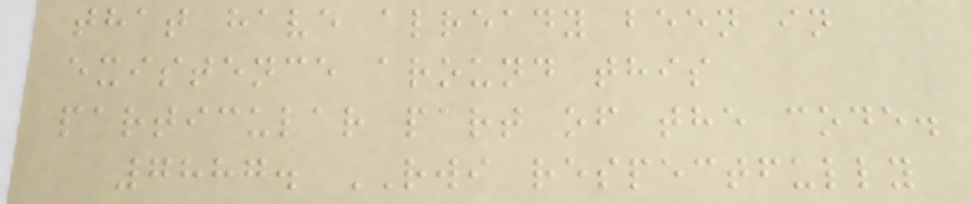that have already been in
existence around this
particular part of the code.
7887. RWI respectfully
